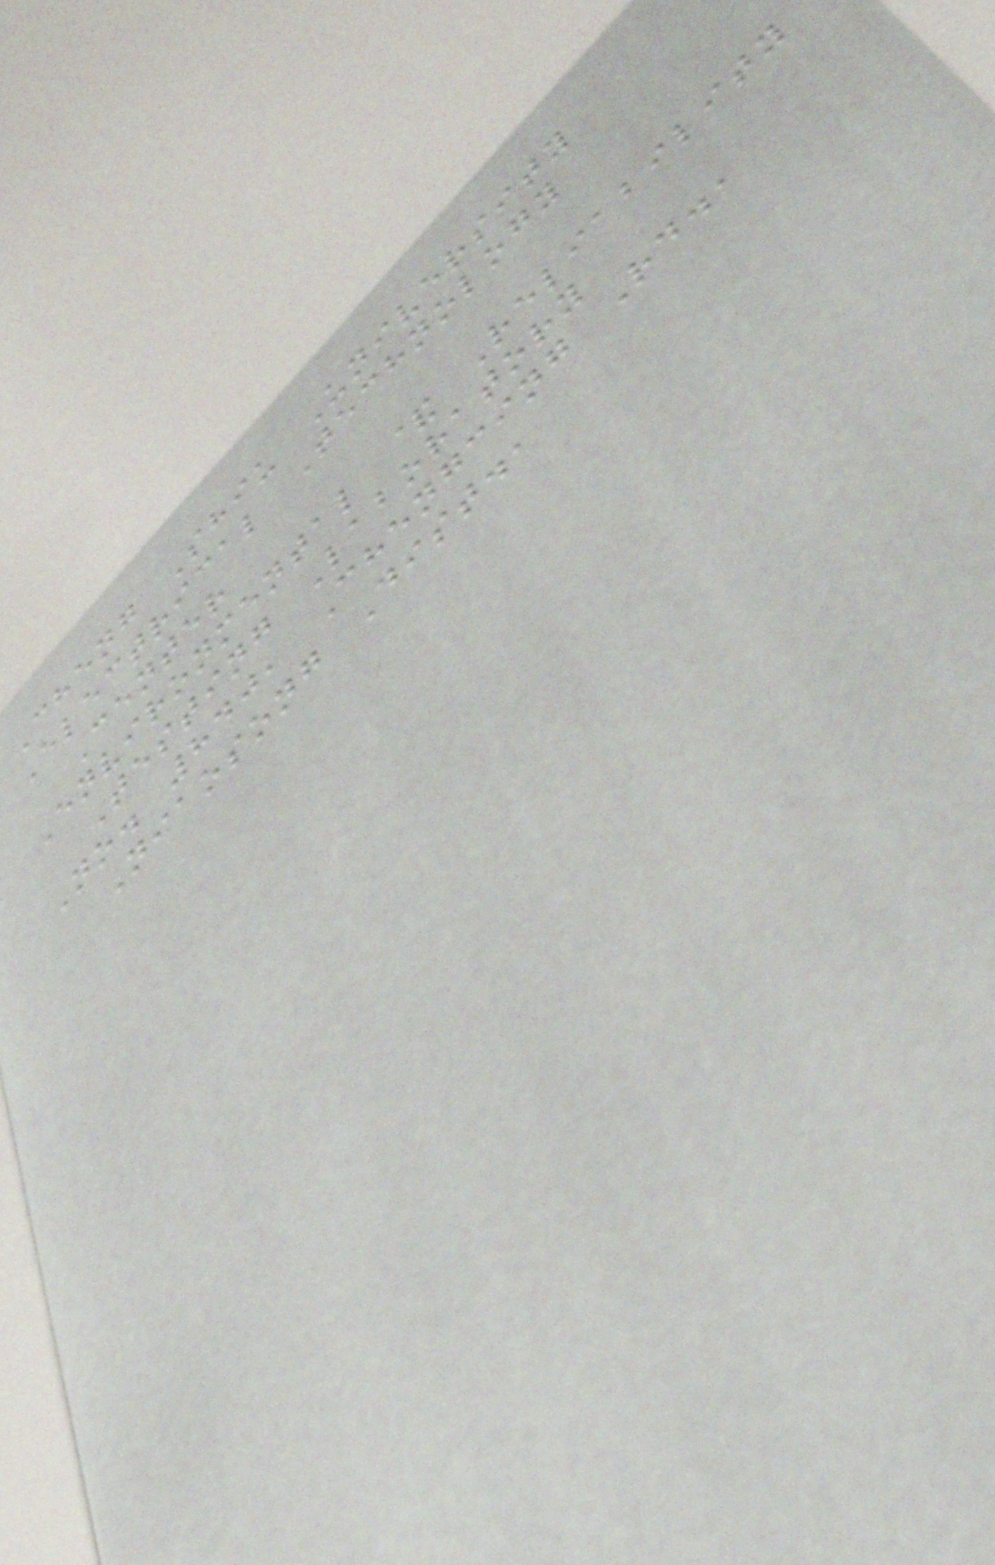Cheng Shiu University
Electrical Technology
Center
Environmental & Reliability
Testing Laboratory
No. 840, Chengcing Rd.,
Niaosong Dist.,
